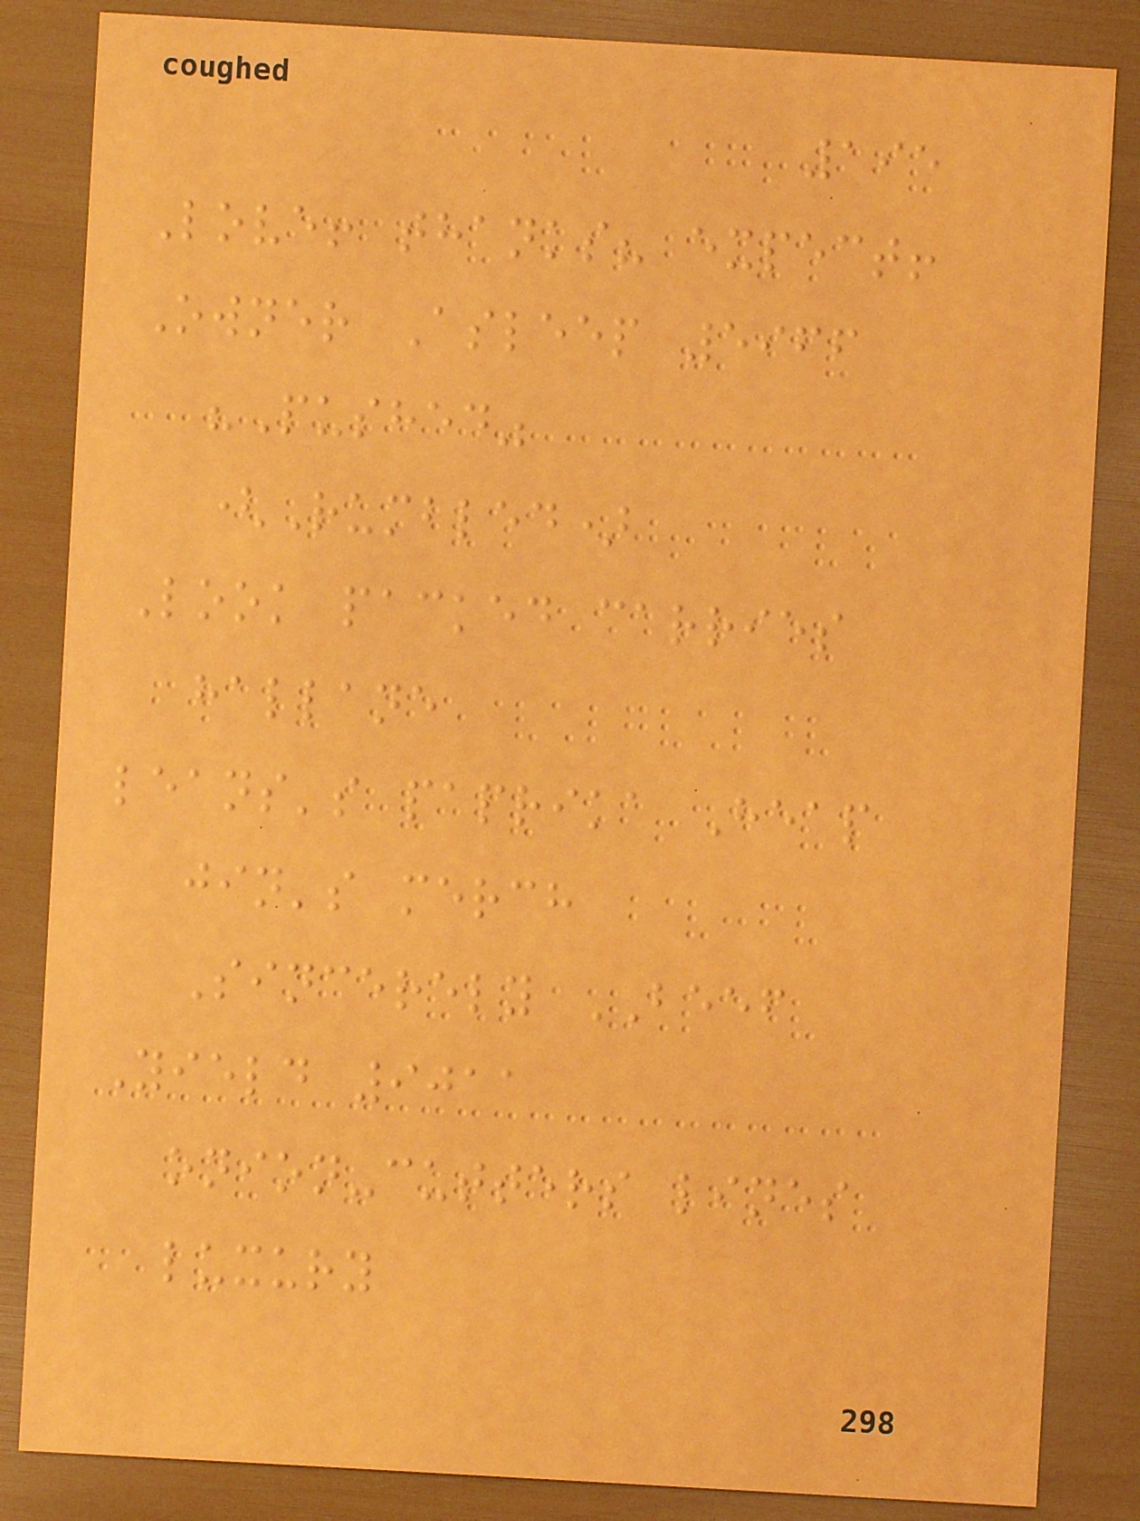195
Love! thanks? expect!
Owner Asleep 5966
"Pushed"
(Rumbled)
Look packed carries
hallane
leans's paprika Heap
jin's merch
Sincerely BEEF
Yield 9011
onion-cutters lines
luxury
